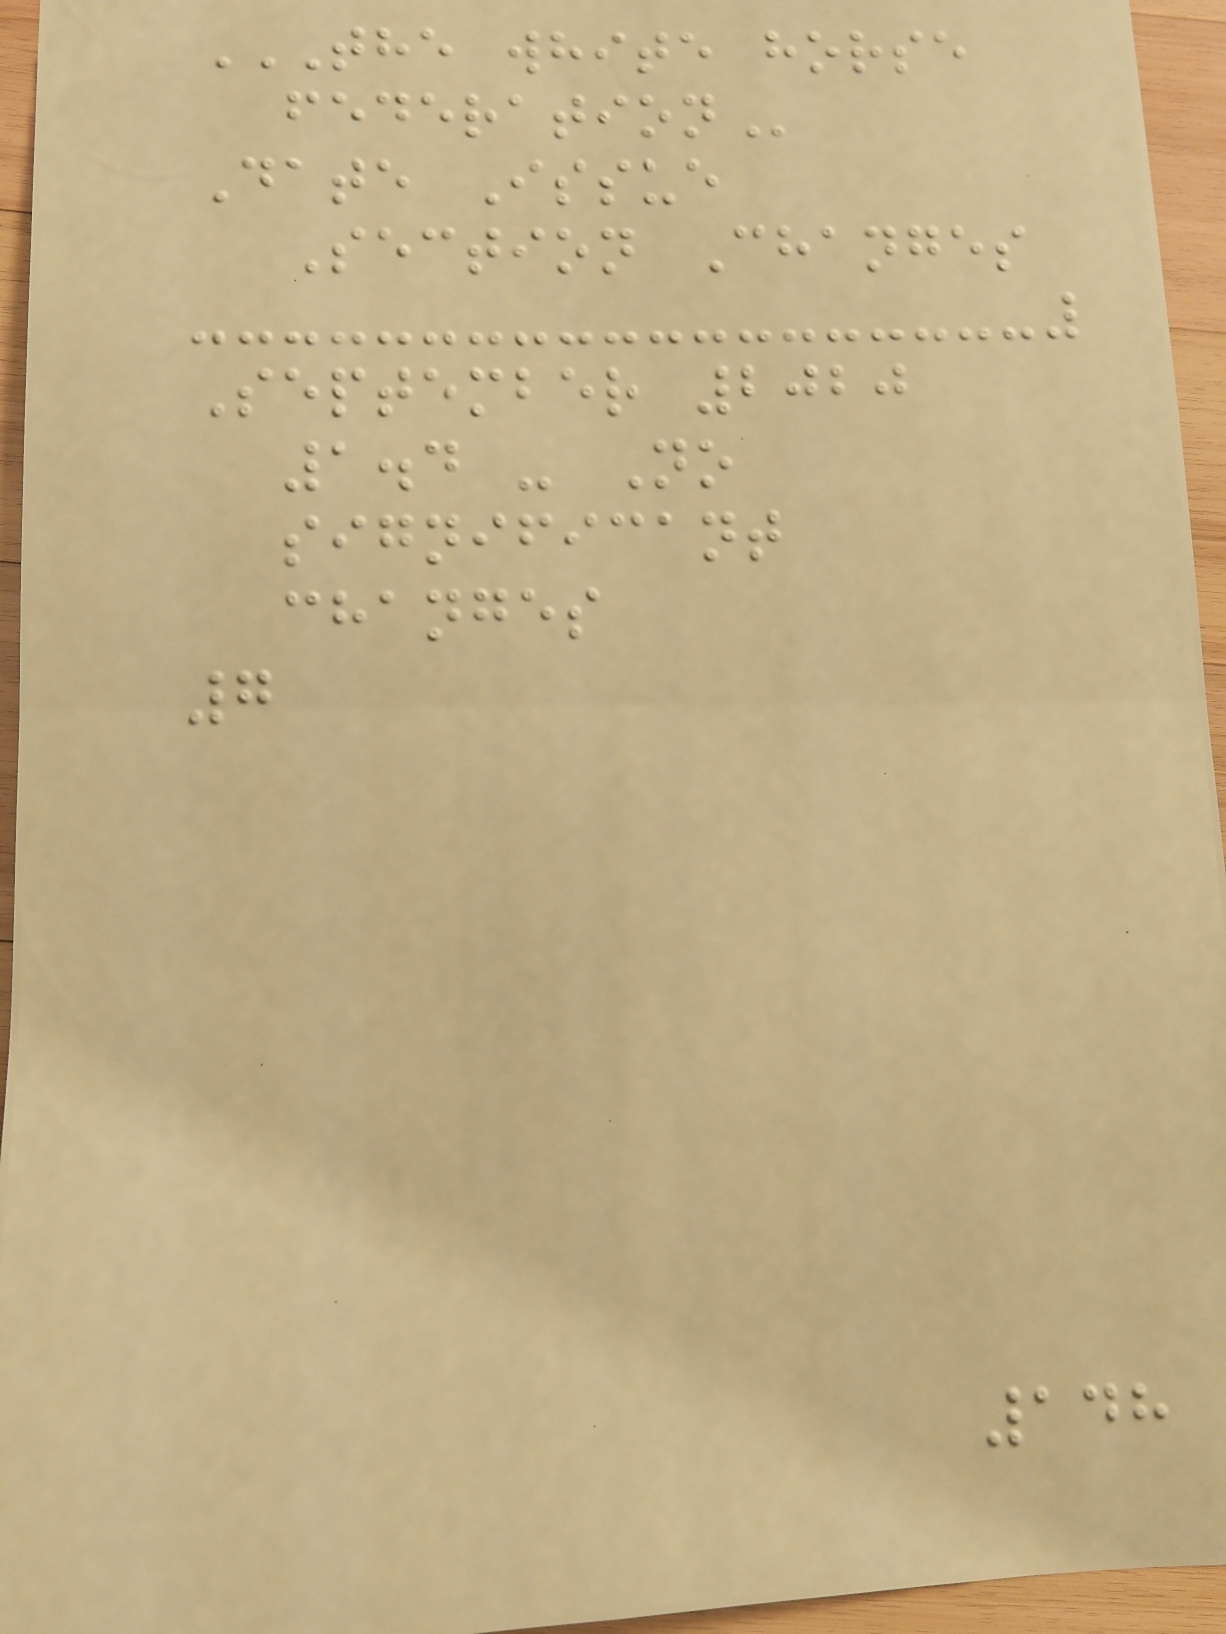THE WHITE HORSE
FEDERATION
Date Issue
Section Changes
September 2020
1.4 - No
significant
changes
7
148
